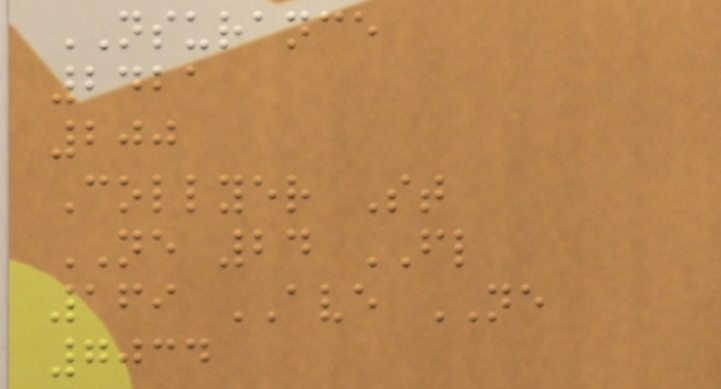NSURANCE
2421
200
Collyer St
NE 24 FL
169 AVE NE
7034
